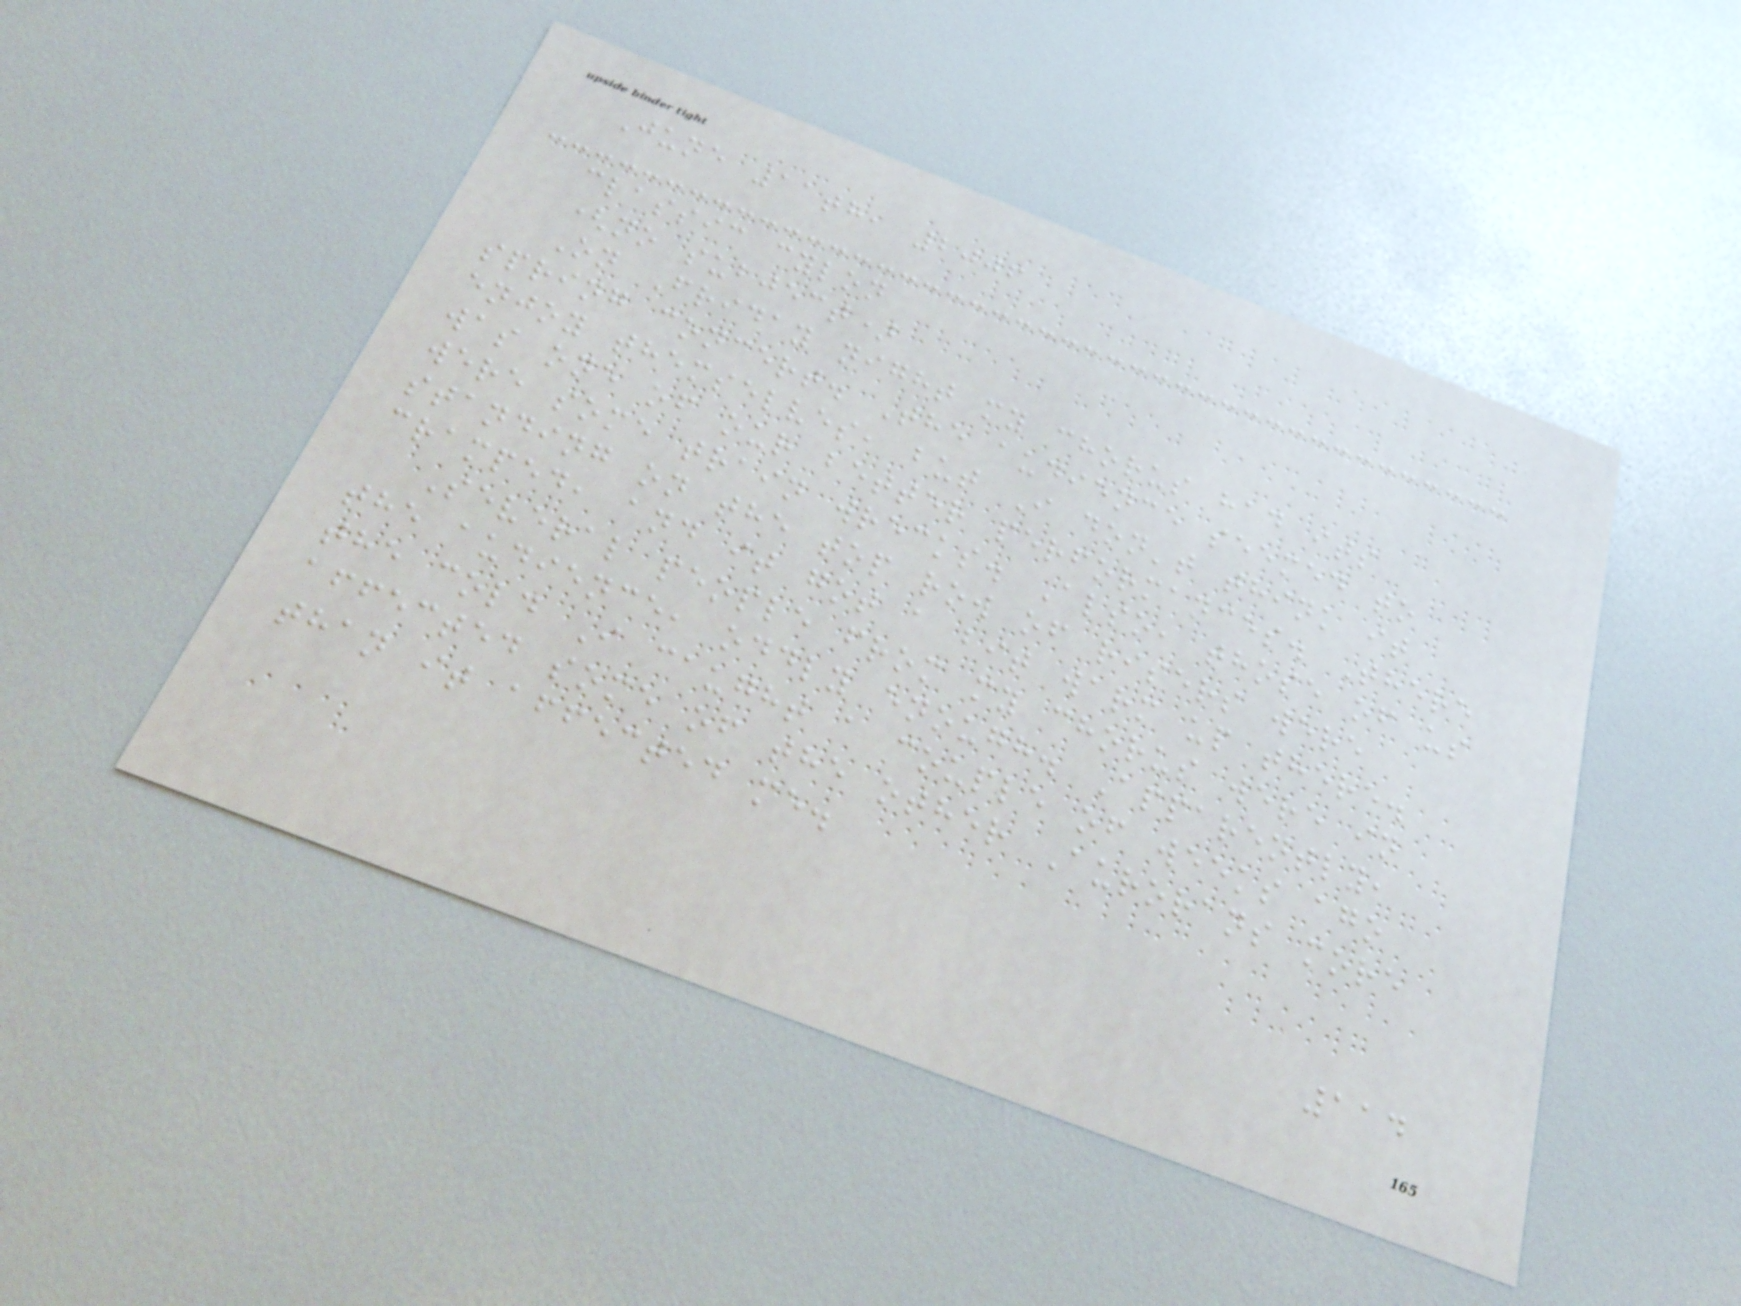June 11th, 2006
classic cylon
(no subject)
On Friday night my chorus had its
spring concert. The audience seemed to
enjoy themselves, but I don't think it
was one of our better performances. There
were some train wrecks. Also, those of us
standing on the top row of risers were
cramped, and it got a bit warm up there.
Several people from my chorus were in
the audience, oddly enough. Apparently,
the cold I caught a couple of weeks ago
affected some of the other Aurorans more
than it affected me.
114
